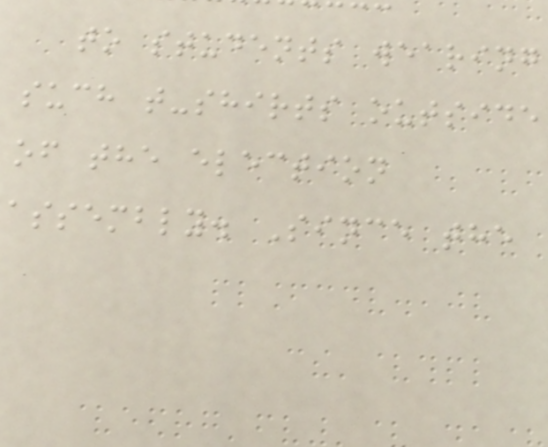to students wearing
such t-shirts outside
of the election
assembly. Since the
